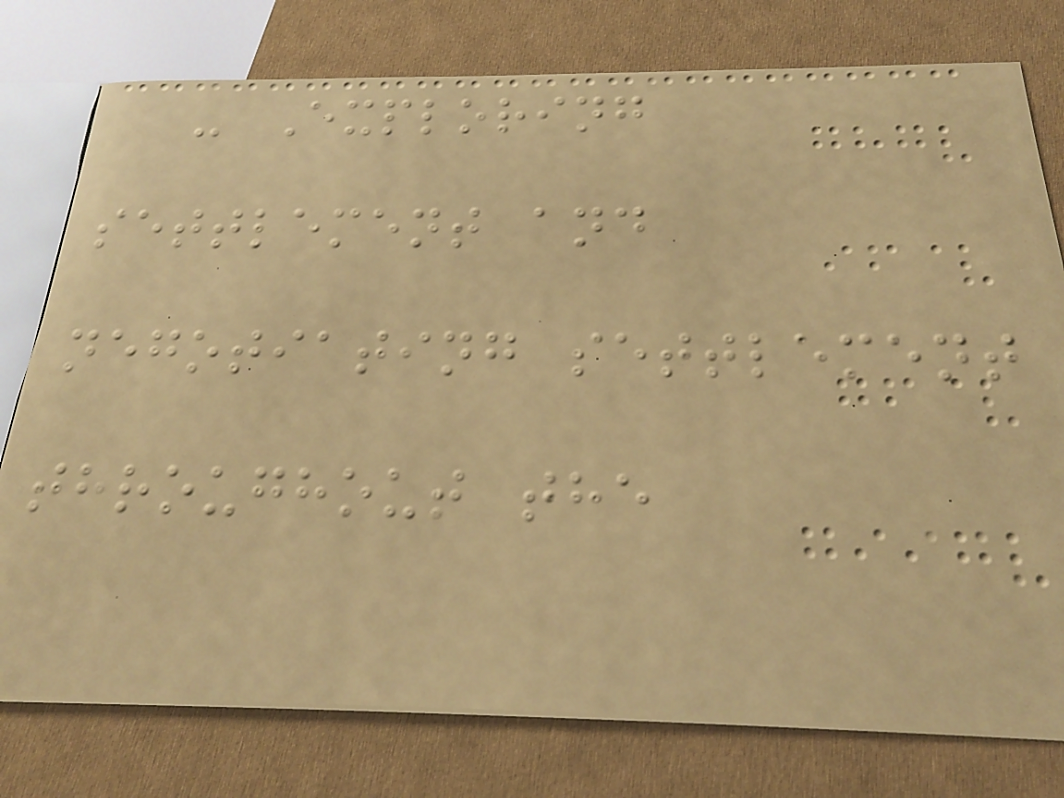- Exploring
settlement and
negotiating settlement
throughout the
